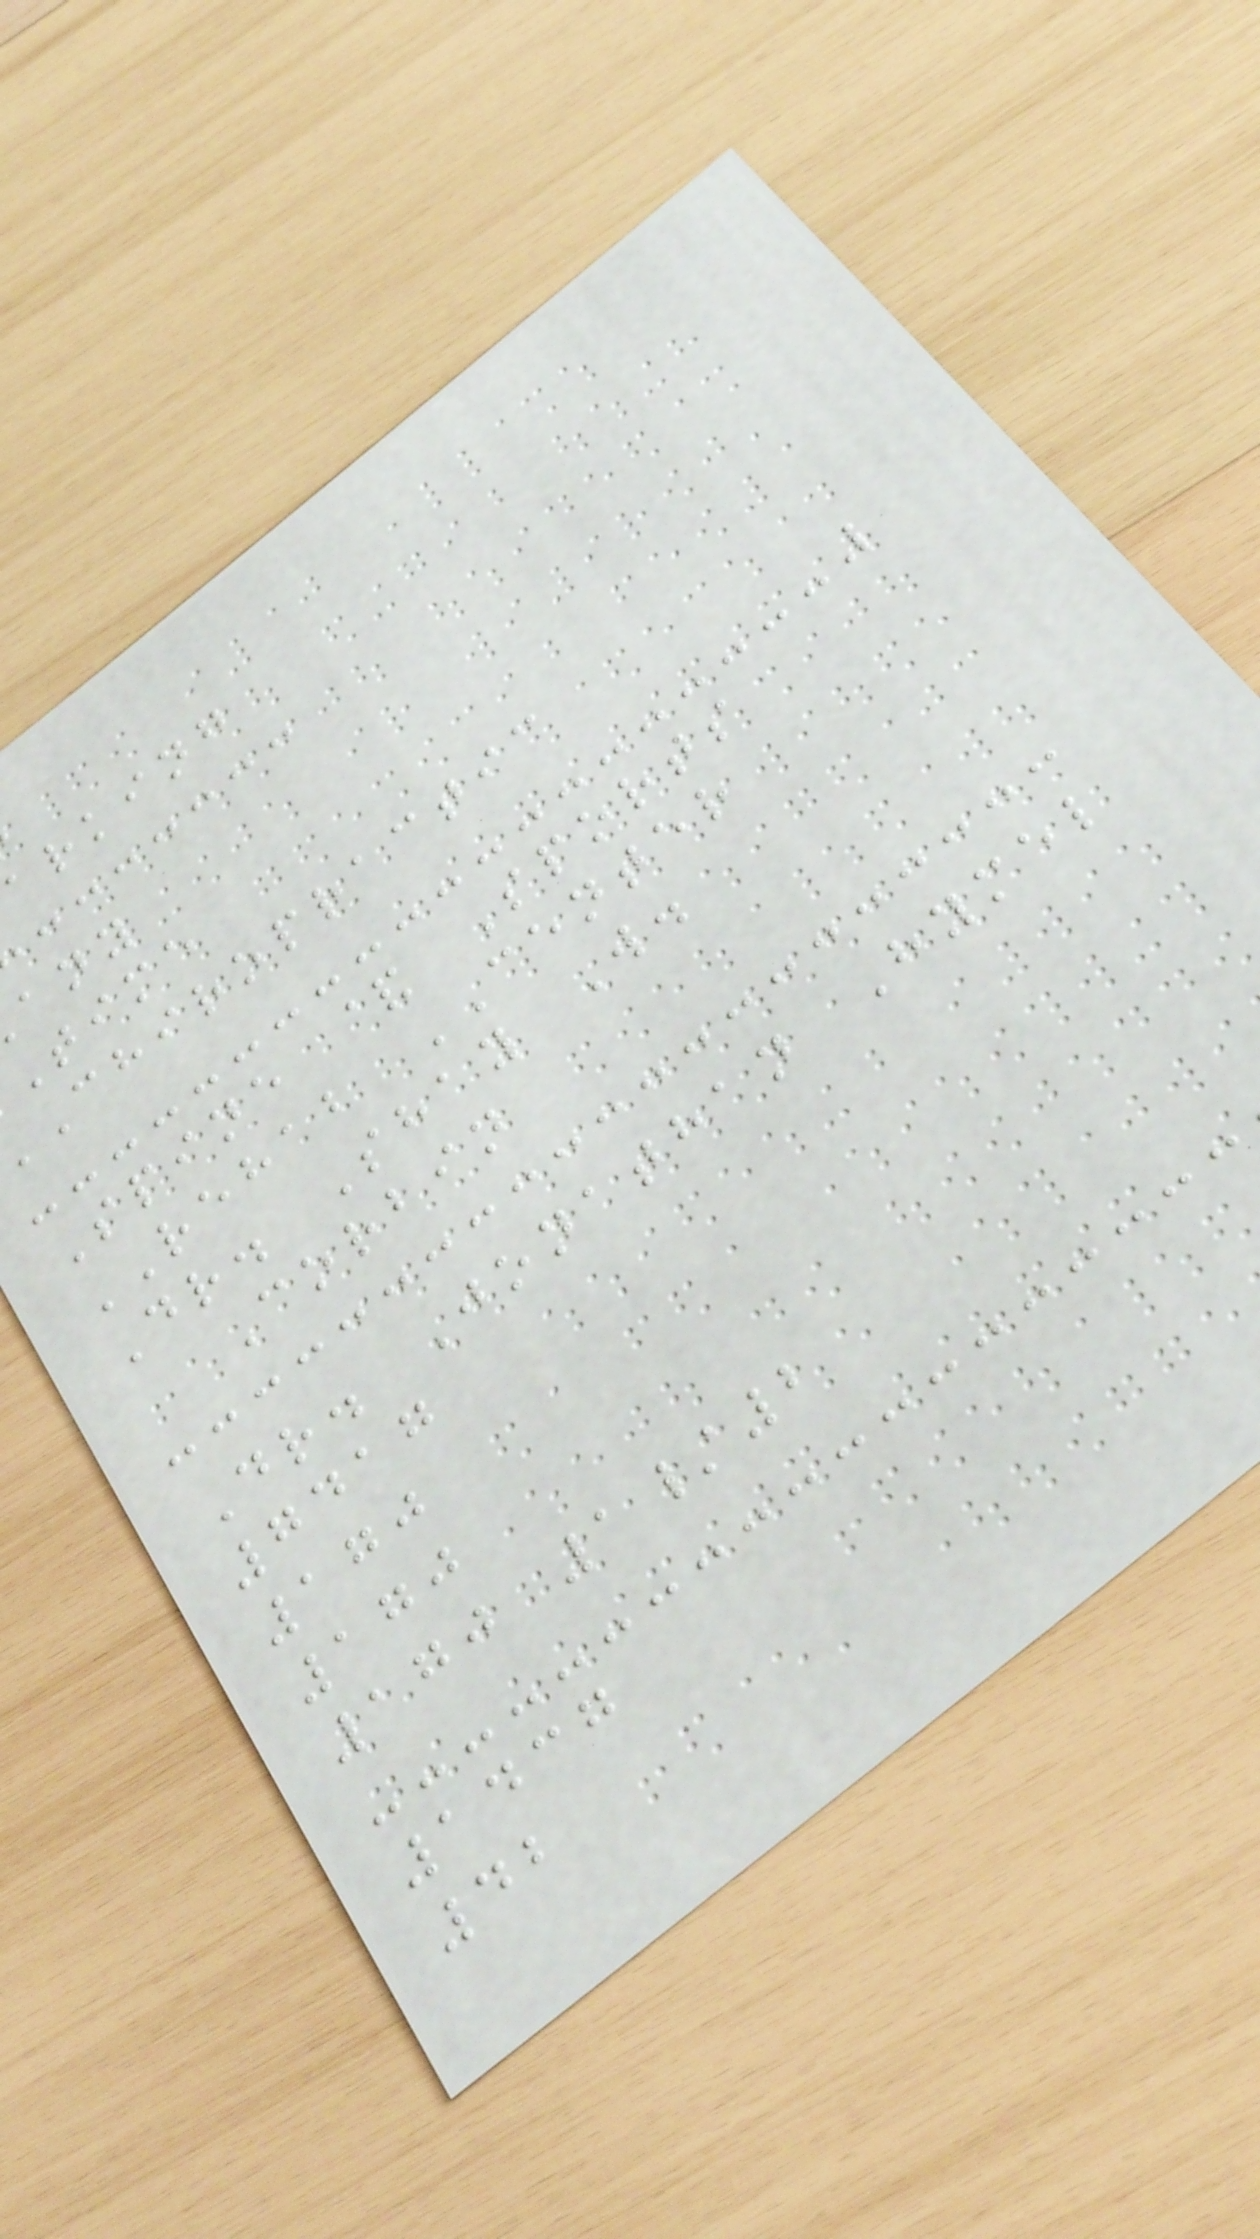arking
time
chiropractic
Spine & Sports
REHAB CENTER
Dr. Shay W.
Corbin
Dr. Jonathan Hymel
7417
170
170
170 1/2
1437
42
